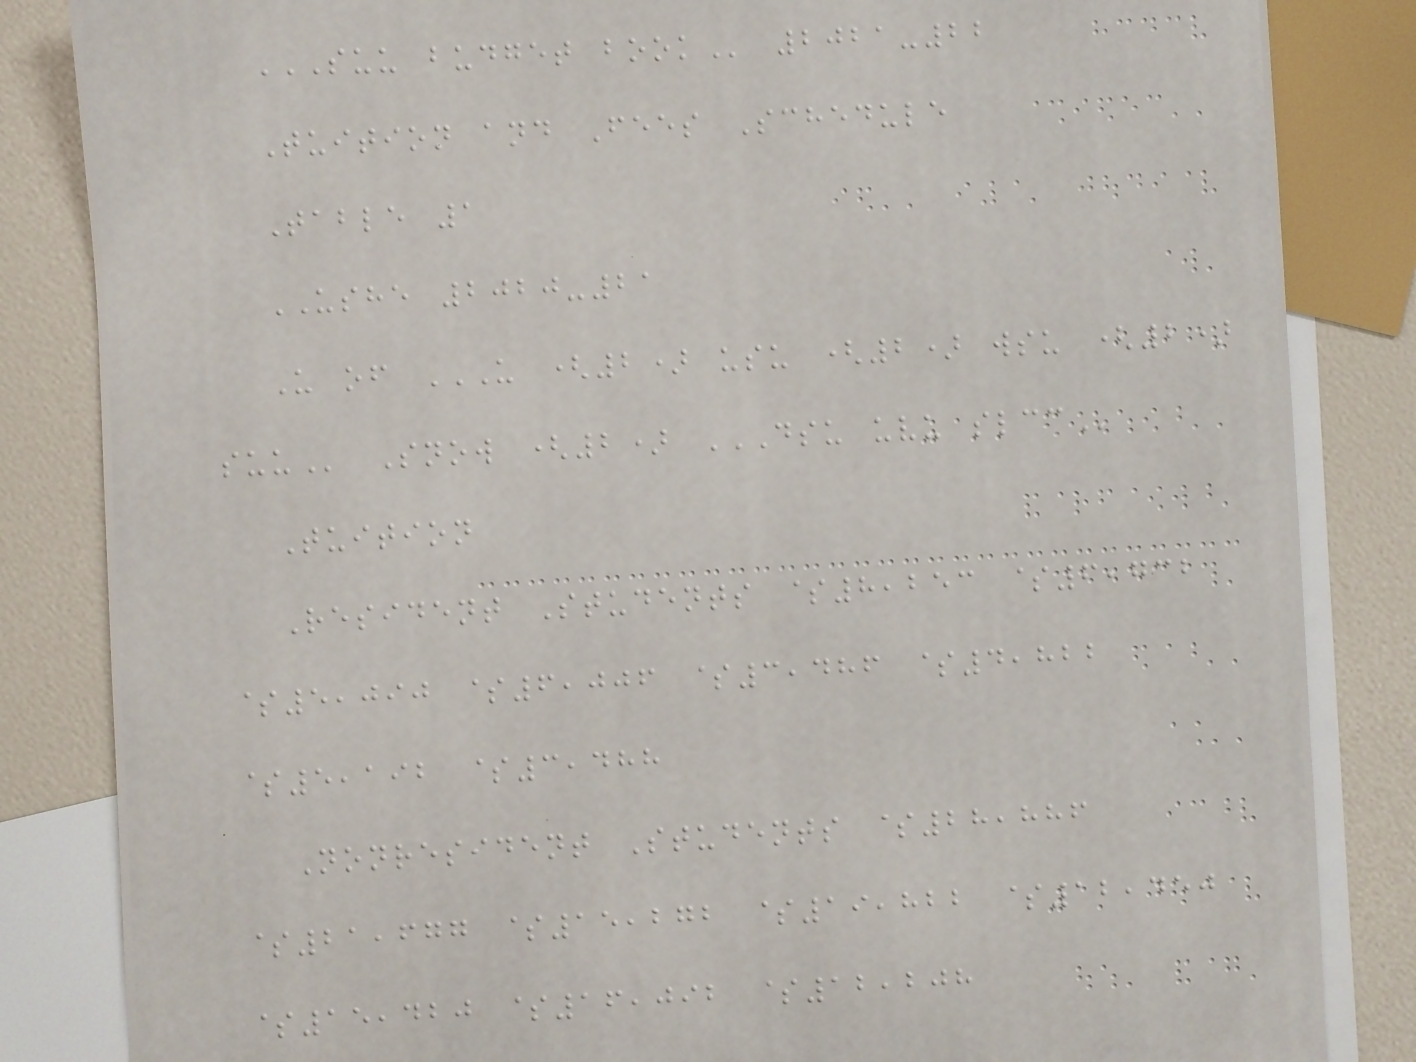SUU BUDGET BOOK 2021-22
Tuition and Fees Schedule
Table 1
USHE 2020-21
U of U (2) USU (2) WSU (2)
SUU Snow (2) DSU UVU SLCC
Tuition
Resident Students $8,253 $6,732
$5,090 $6,006 $3,486 $4,822
$5,192 $3,488
Nonresident Students $28,886
$21,677 $15,272 $19,822 $12,450
$15,420 $16,092 $12,208
